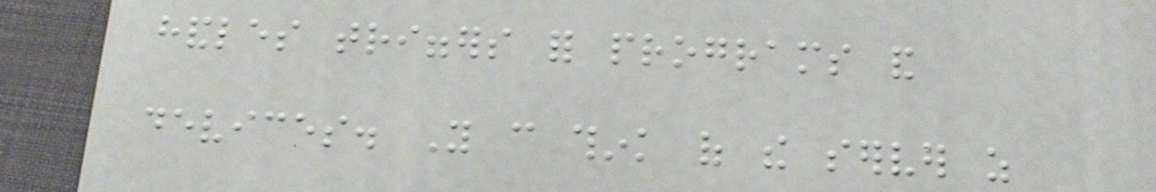handles triggers for programs and
devices. You can think of the server as
